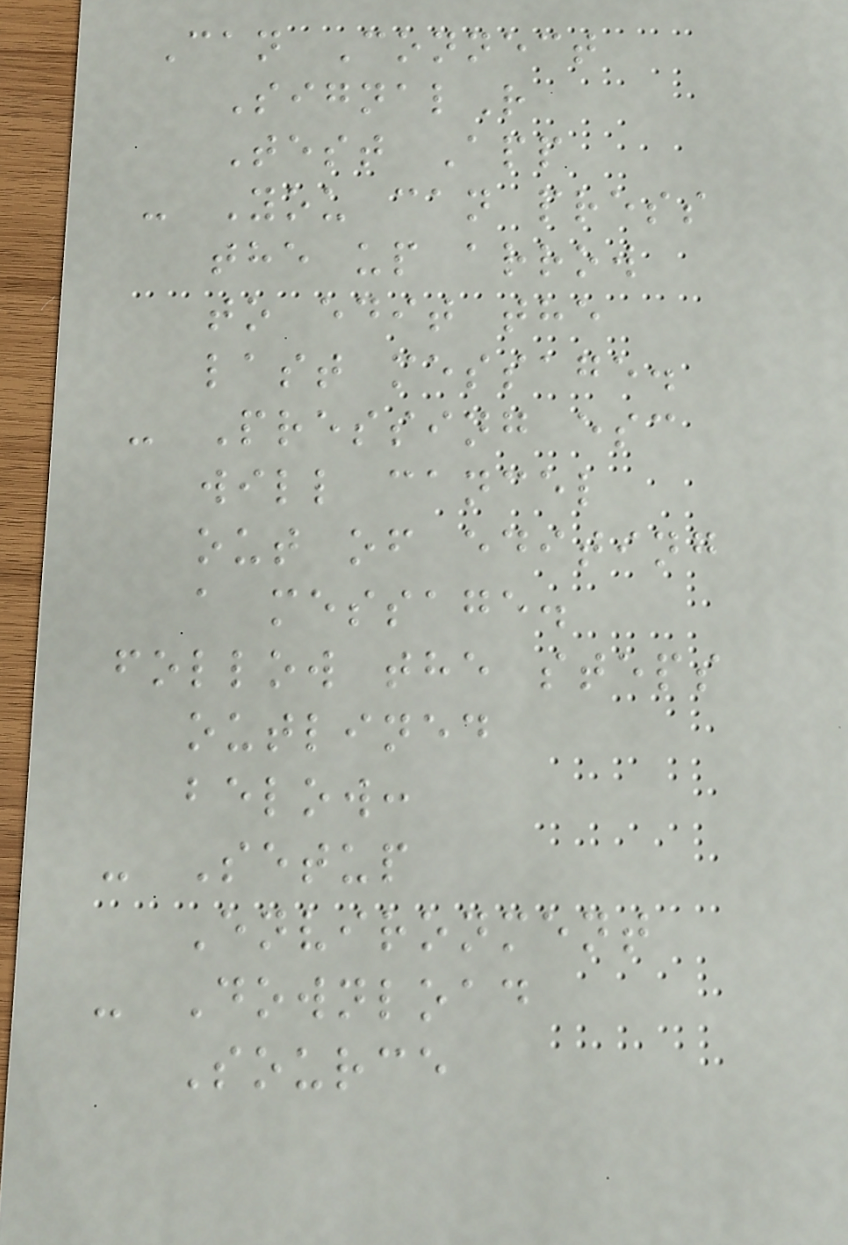Can Connect
SignalR
Test App
- You can press
the up arrow
to edit the
last message.
- Pressing esc
will cancel
out of editing
a message.
follow the steps
outlined
below:
- Setup
Environment
- Download
Source
